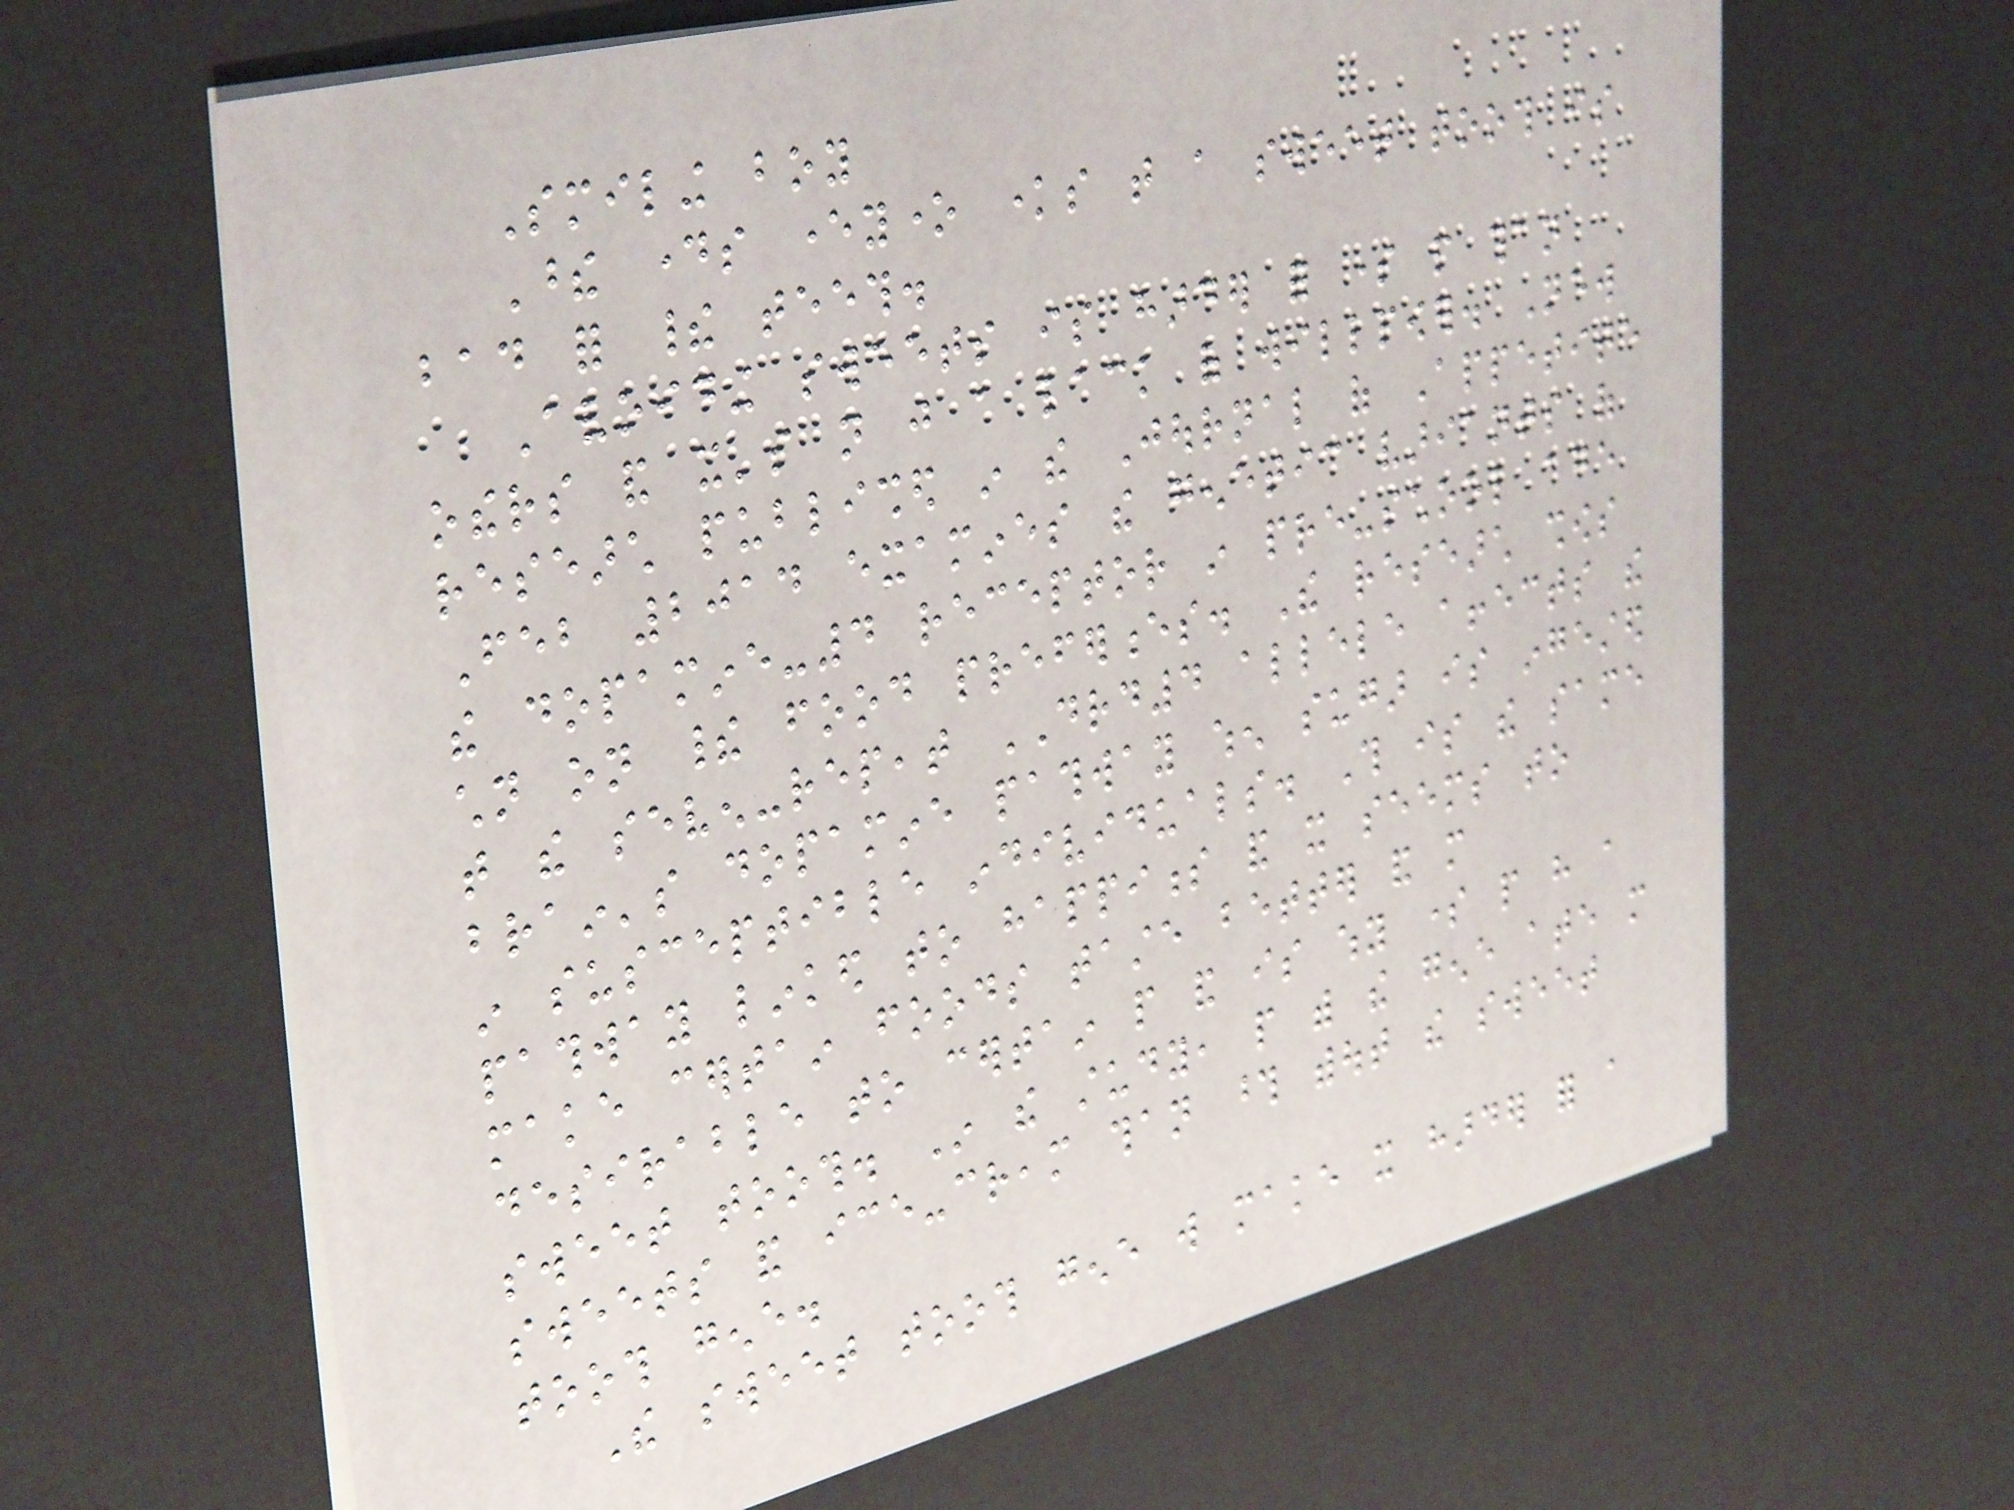Smiling boy
These days everyone knows that a sweet tooth is
bad for their teeth.
Avoiding sweets is harder for some people than
others and it's not just a lack of willpower. New
research published in the Journal of Appetite
Feb 2014 examines the genetic variants of
the dopamine-4 receptor in pre-school age
children on their food preferences. The research shows
that the seven-repeat DRD4 allele affects the
brain's dopamine pathway when sugar is ingested
in susceptible individuals. This is the same
pathway linked to happiness and it seems to
make certain foods taste better and more
desirable to certain people and is why some people have a
sweet tooth. In the study, people with the gene ate more
sweets and ice-cream than those without the sweet
tooth gene.
The sweet tooth gene will make it harder for a
